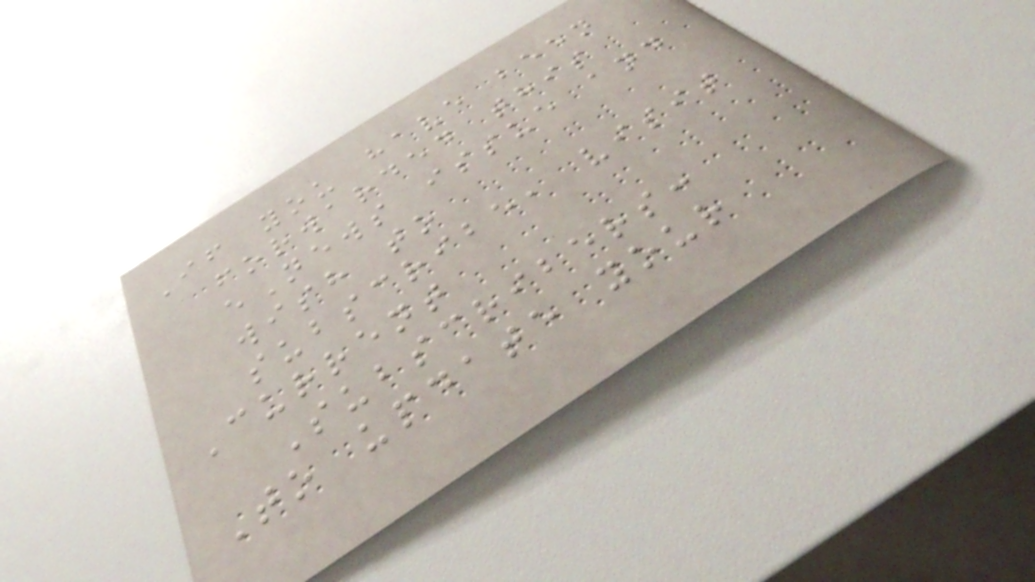If you have been
forwarded this
eNews issue and
wish to
subscribe, visit
Current
Subscribers:
To update your
